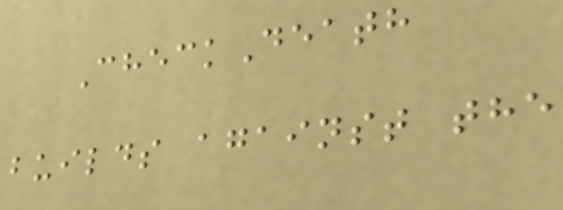CheckDeath
builds against the
